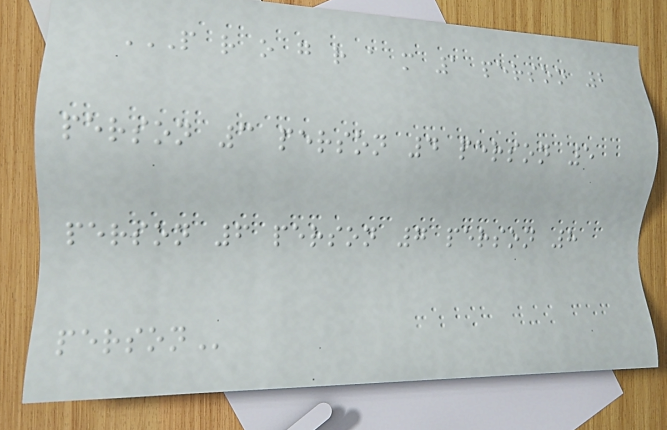P R O G R A M 1 PERSON 2
PERSON 3 PERSON 4 PERSON 5
PERSON 6 PERSON 7 PERSON 8
PERSON
